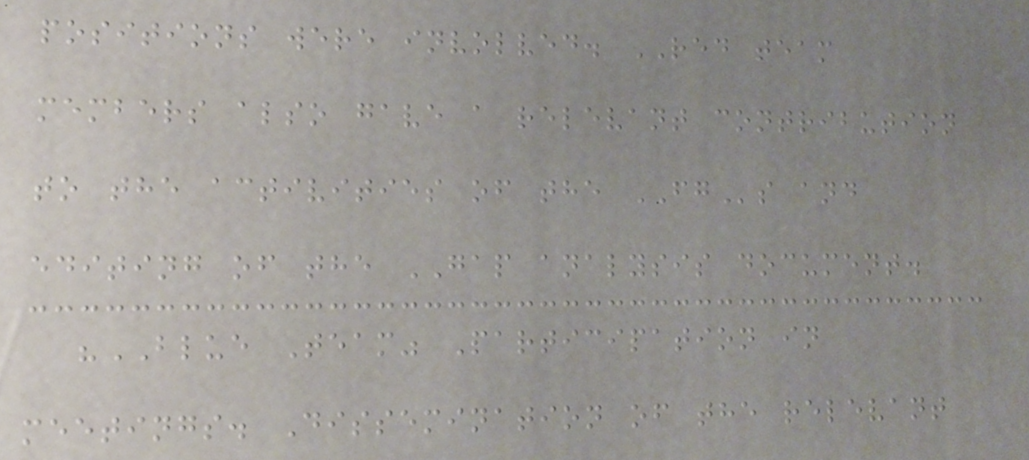positions were involved. RED team
members also gave a relevant contribution
to the activities of the FGs and
editing of the GAP analysis document.
"BLUE Team" Participation in
meetings. Dissemination of the relevant
